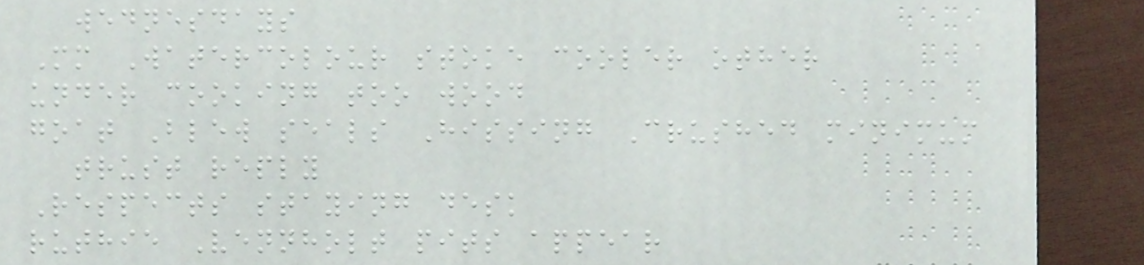wednesdays
Mm Watercolour stoke cooler other
under cooking too wood
goat Blew seals Hissing Crushed minimum
trust reply
Respects staying desk
ruthie Vennholt pits appear
